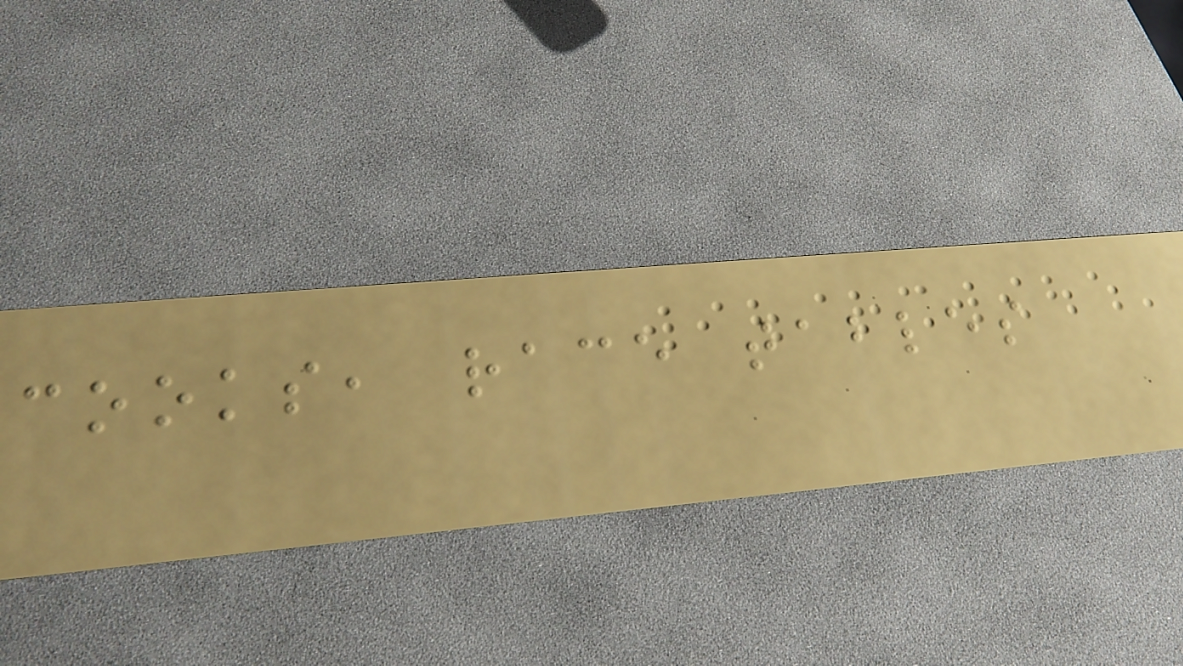cooks, race tables
